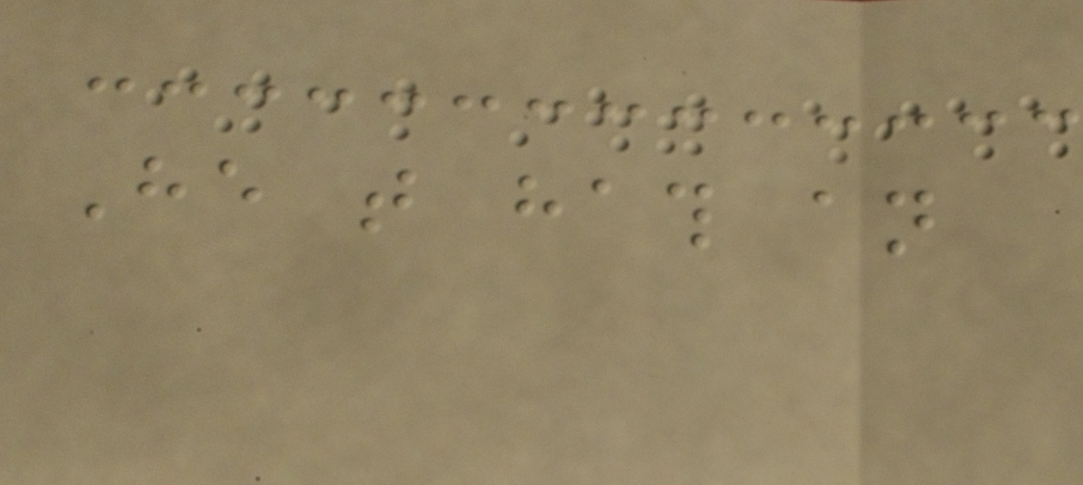He that hath an
